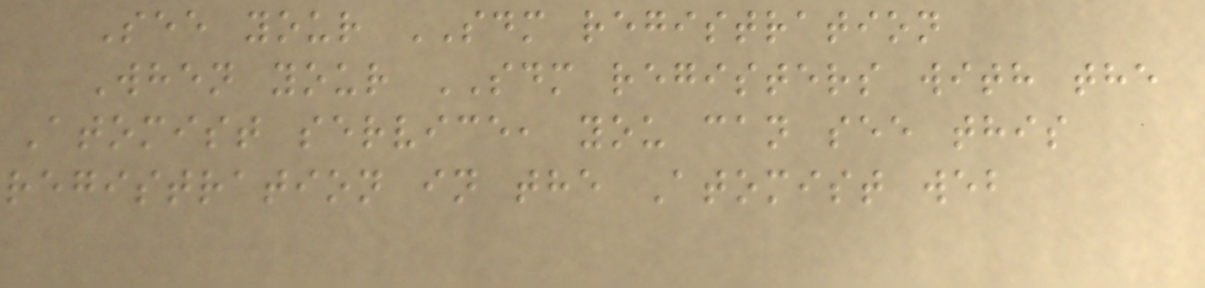See your SDM registration
When your SDM registers with the
Atomist service, you can see this
registration in the Atomist web
